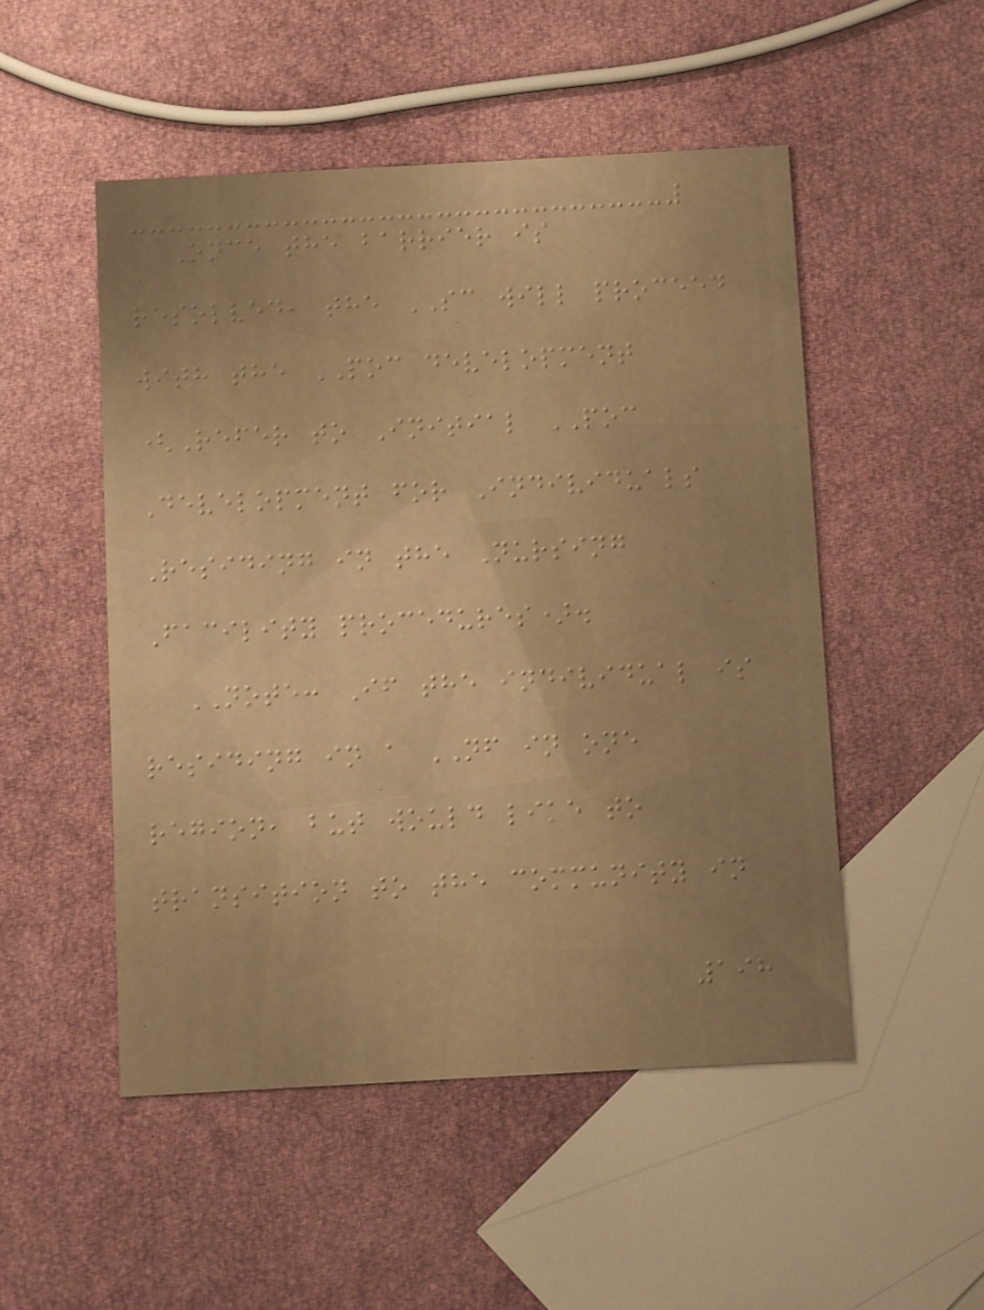Once the barrier is
resolved, the SC will proceed
with the POC development
(Refer to Initial POC
Development for Individuals
Residing in the Nursing
Facility procedures).
NOTE: If the individual is
residing in a NF in one
region, but would like to
transition to the community in
198
